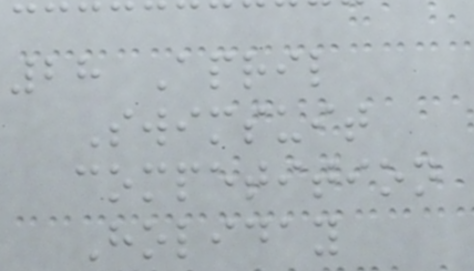28 April
Swimsuit
competition
Holiday
